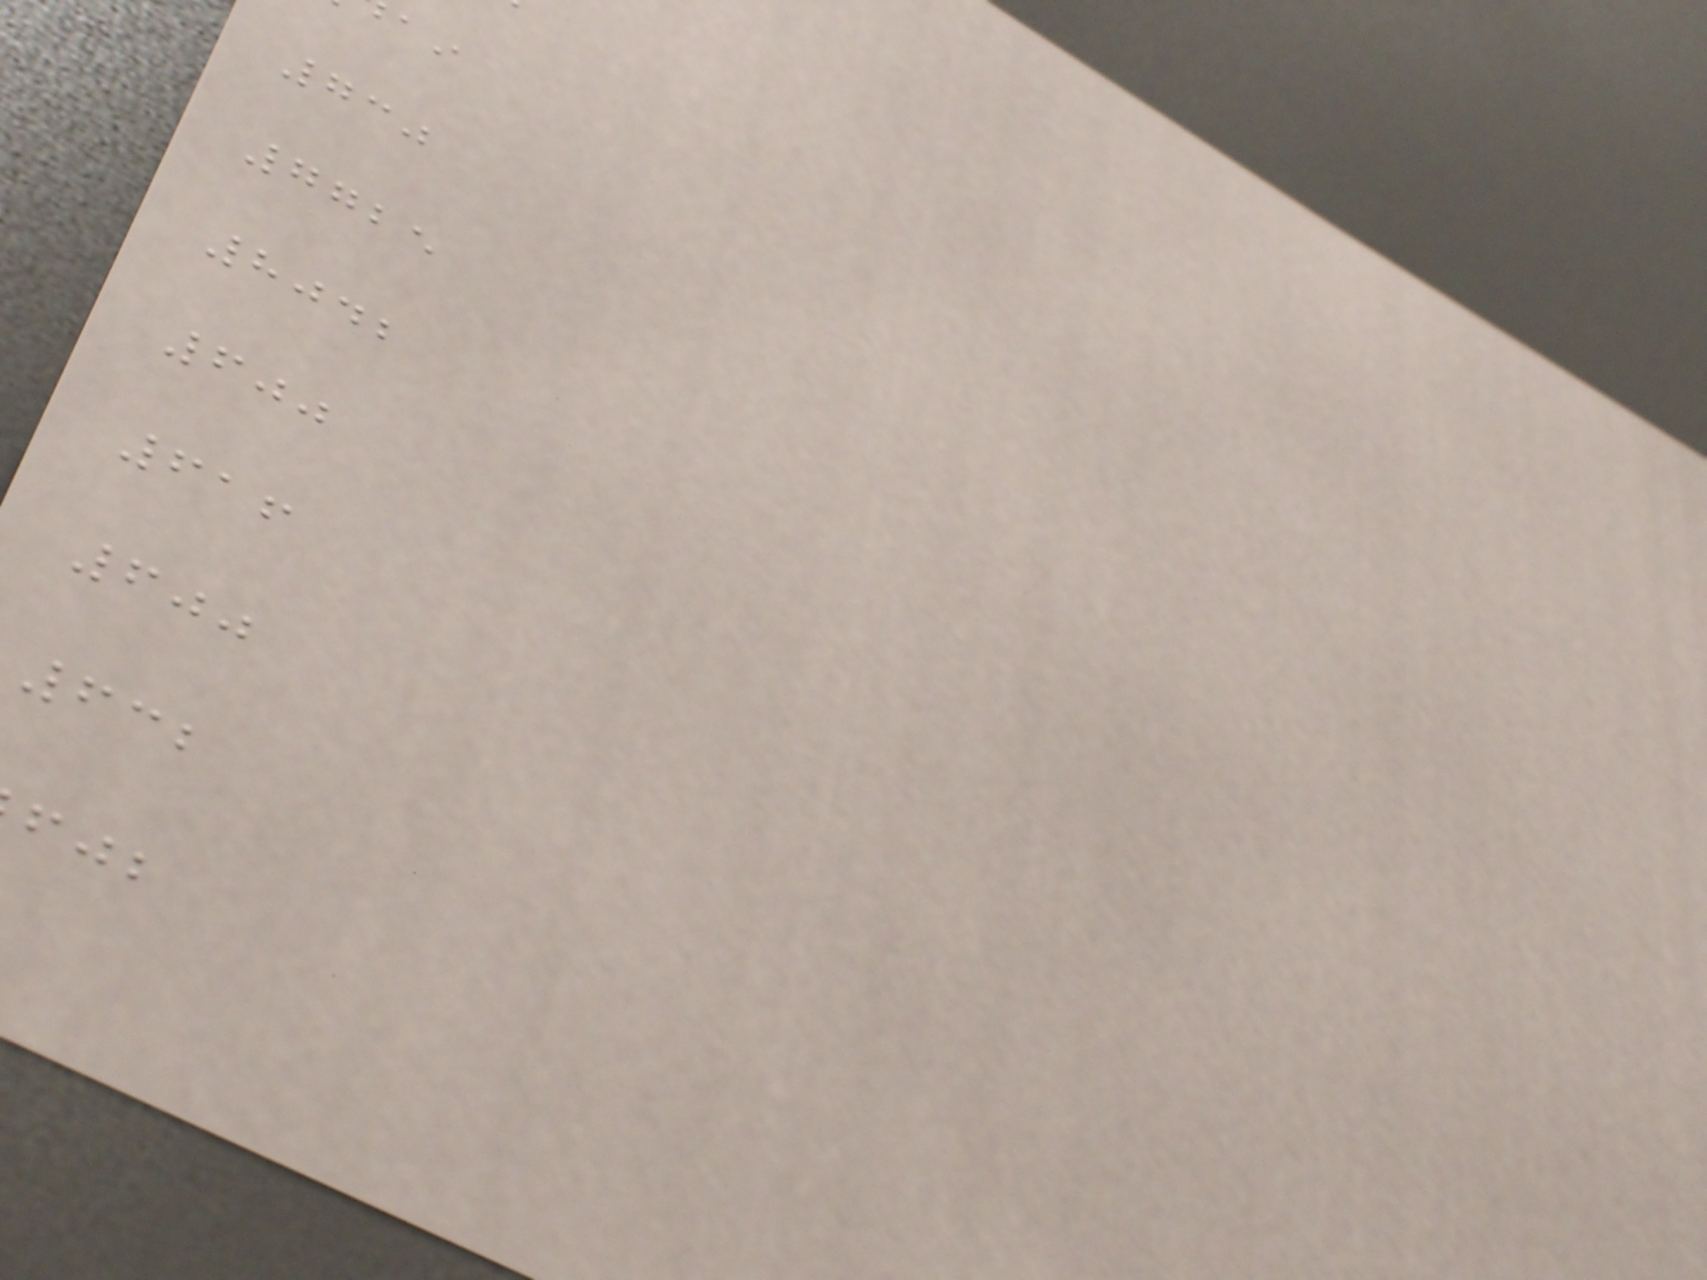730
7725
8042
600
616
600
632
